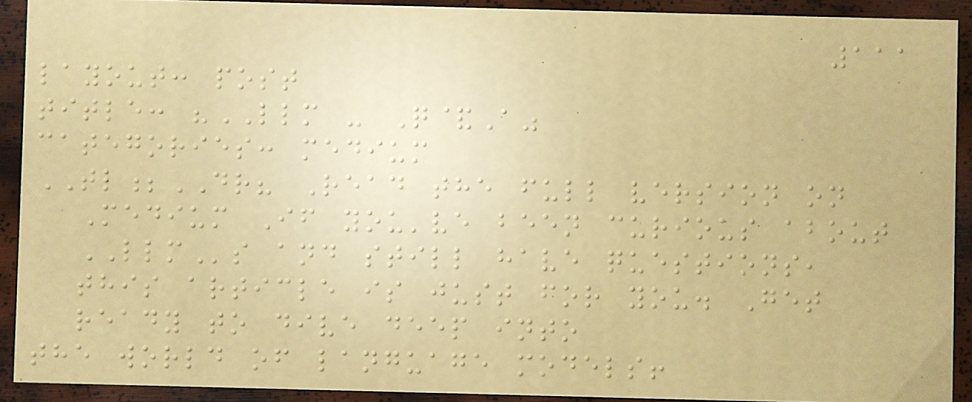111
layout: post
title: "LLM - Q&A"
categories: medium
TL;DR? Read the full version on
Medium If you've been curious about
LLMs and still have questions,
this article is just for you. Get
ready to dive deep into
the world of language models!
